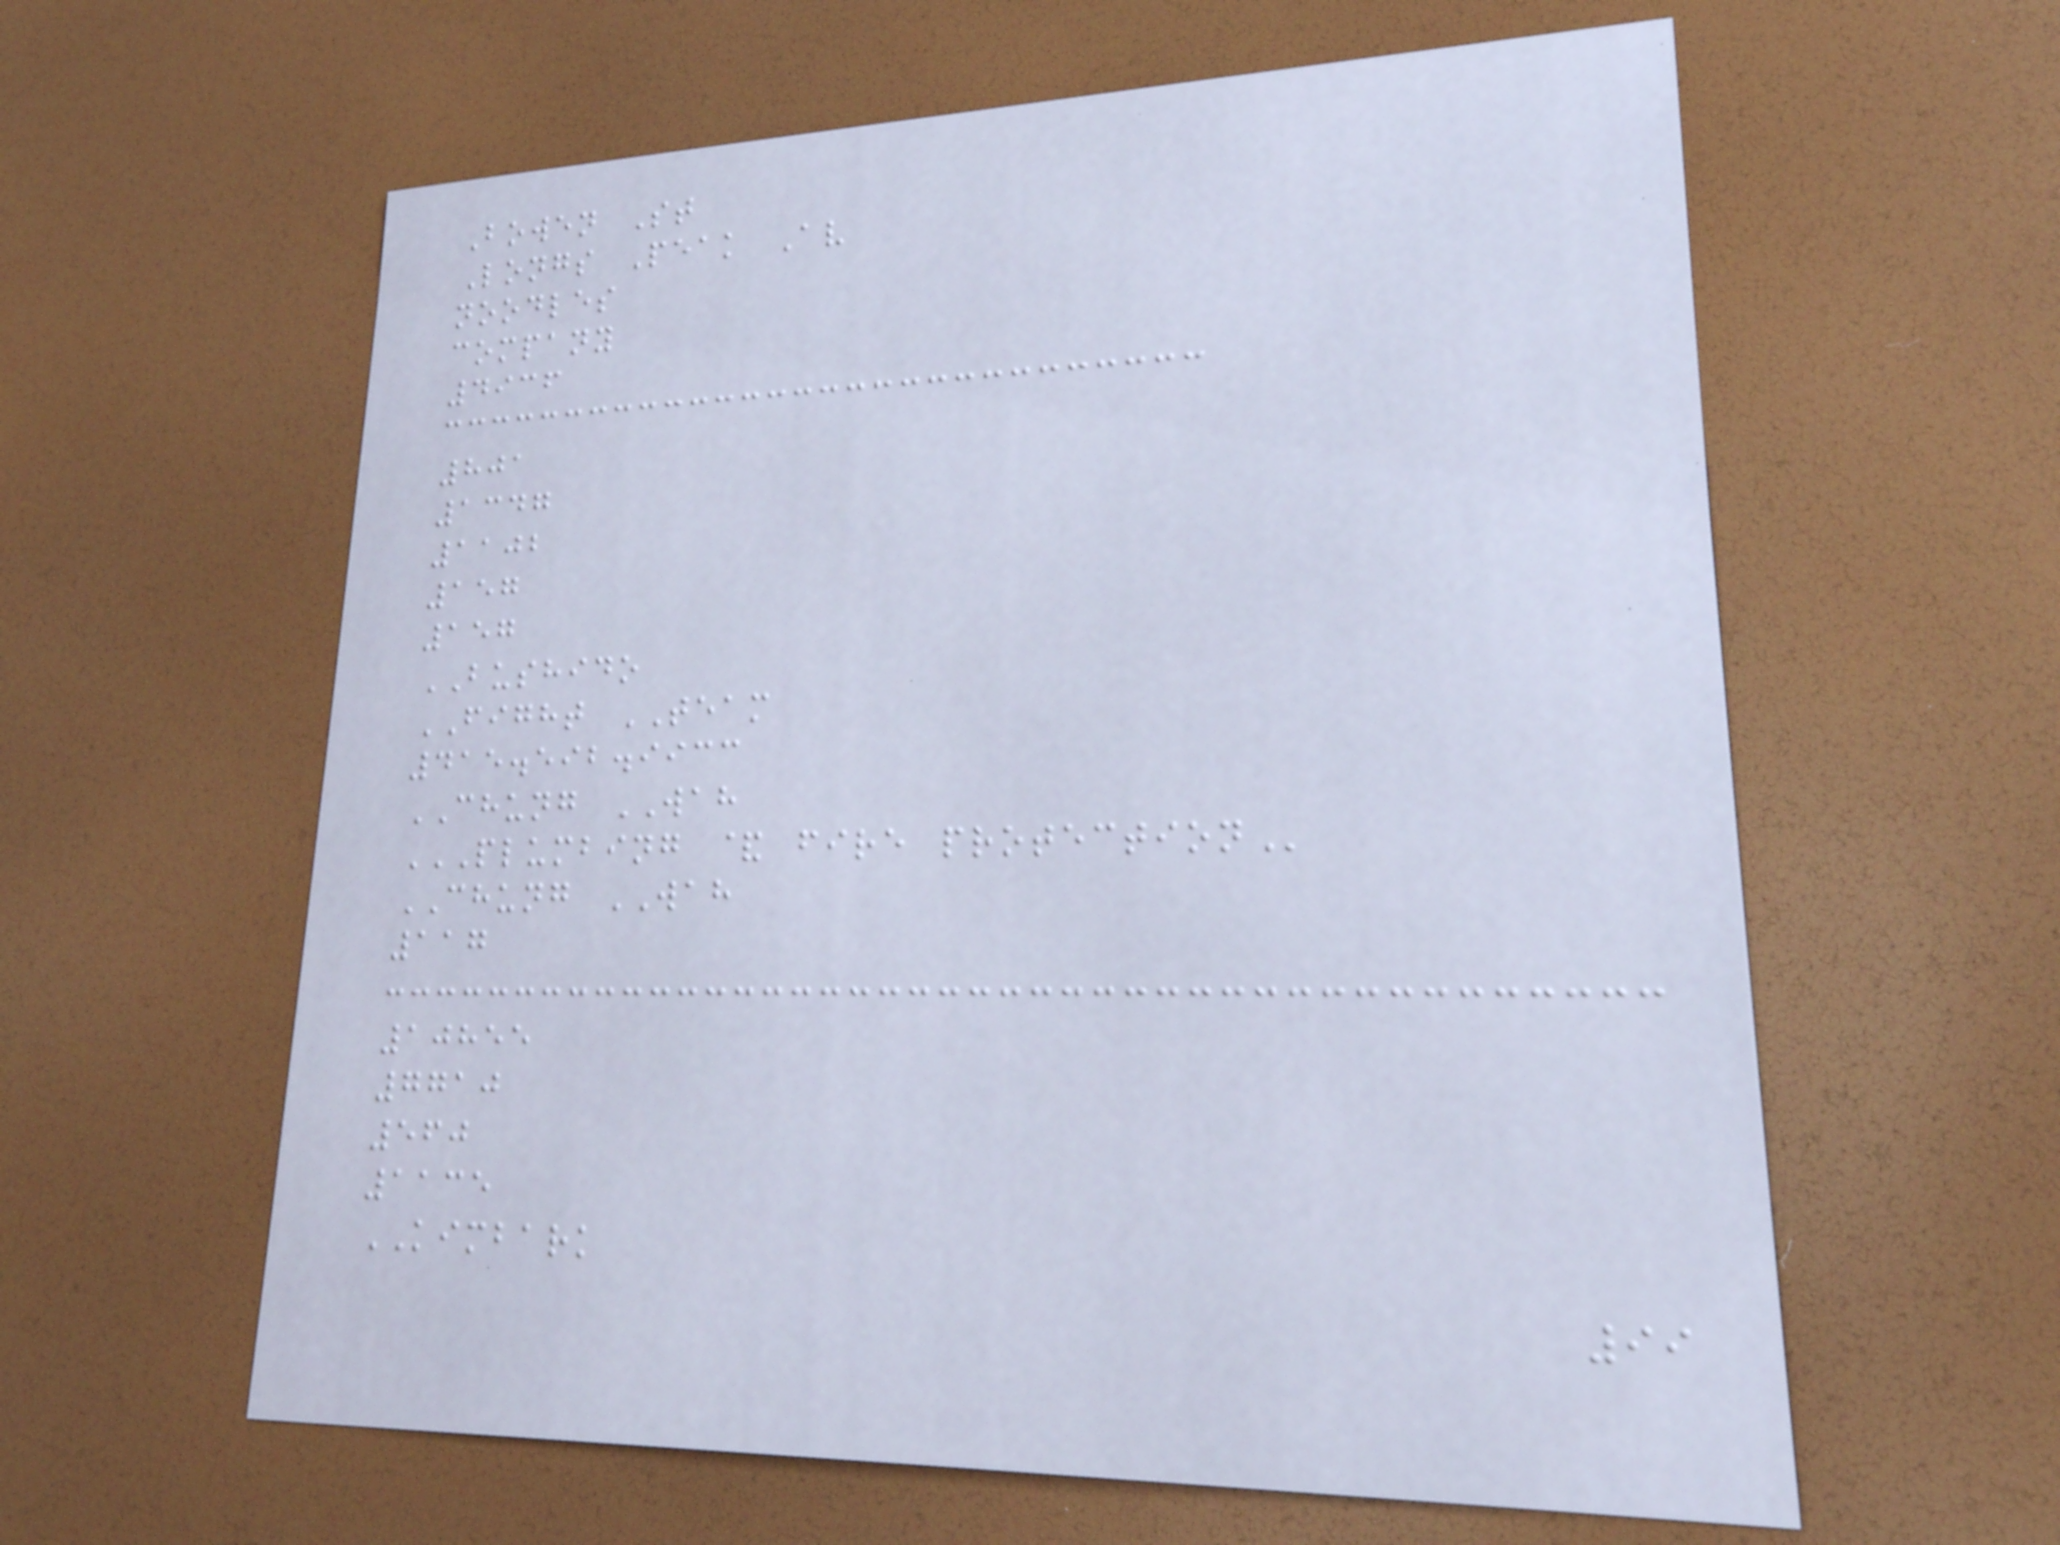Bowen St
Longs Peak Av
noodles
company
4936
801
1347
1102
157
157
BUSHIDO
FIGHT TEAM
415.592.9933
CHUNG WAH
PLUMBING & FIRE PROTECTION
CHUNG WAH
117
10855
7710
560
1135
KIMBARK
99
